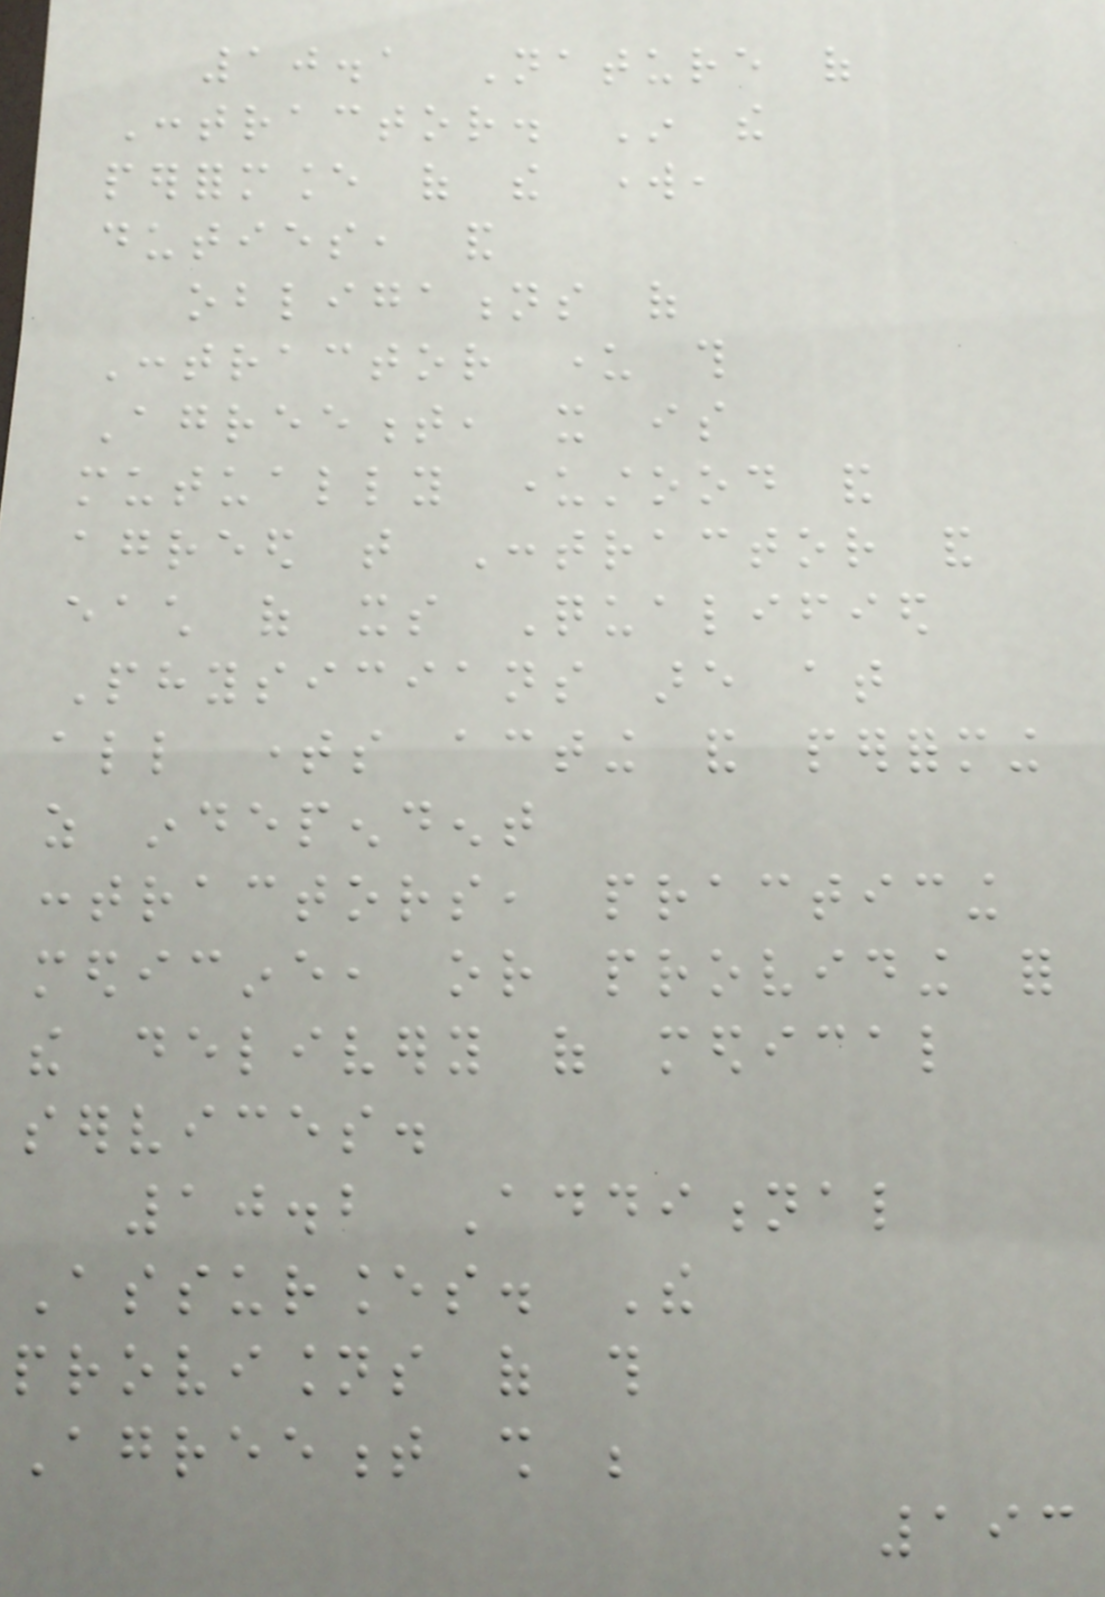10.1 Nature of
Contractor. In the
performance of the work,
duties, and
obligations of
Contractor under this
Agreement, it is
mutually understood and
agreed that Contractor and
each of its Qualified
Physicians are at
all times acting and performing
as independent
contractors, practicing
medicine, or providing for
the delivery of medical
services.
10.2 Additional
Assurances. The
provisions of this
Agreement shall be
193
